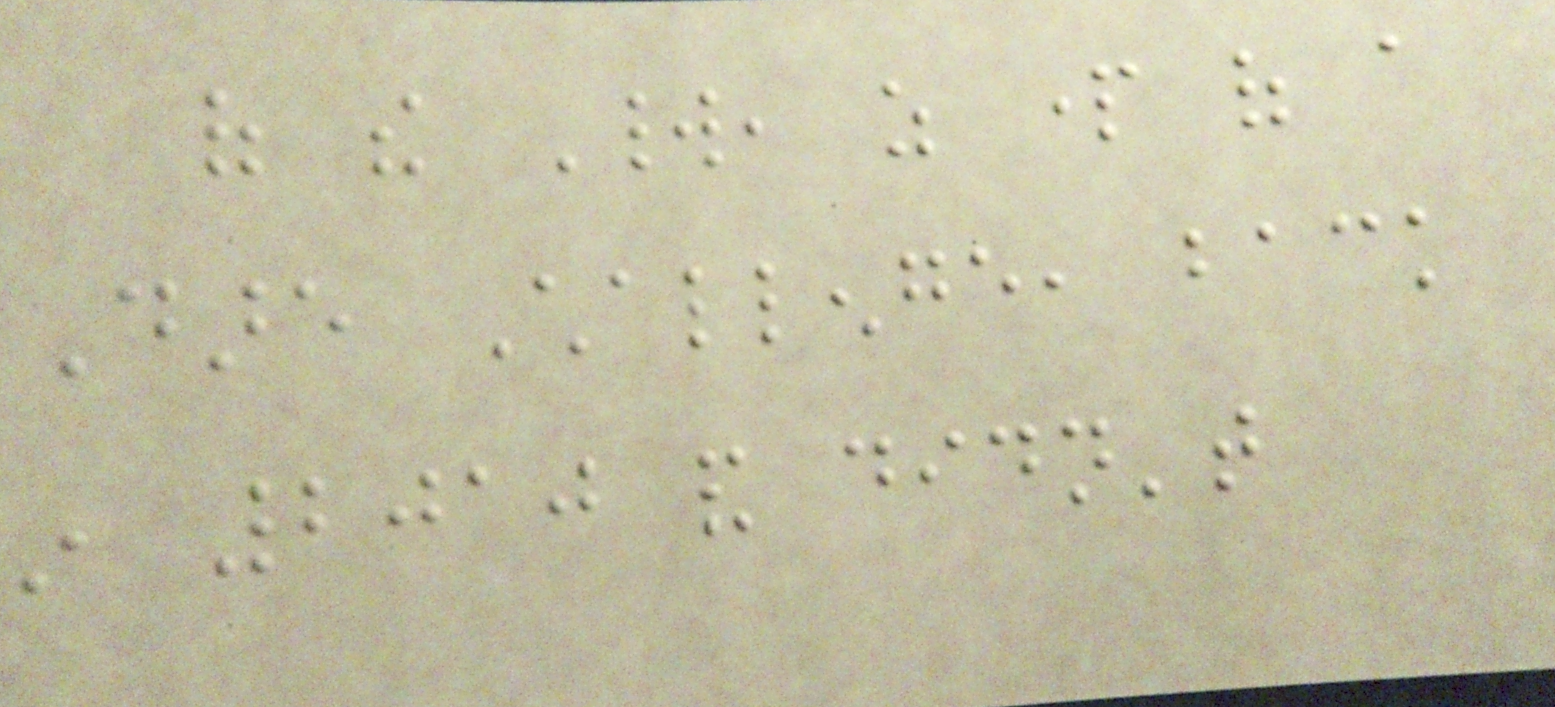of the World, as part of a
Dare Challenge, back
in 2010 and didn't
